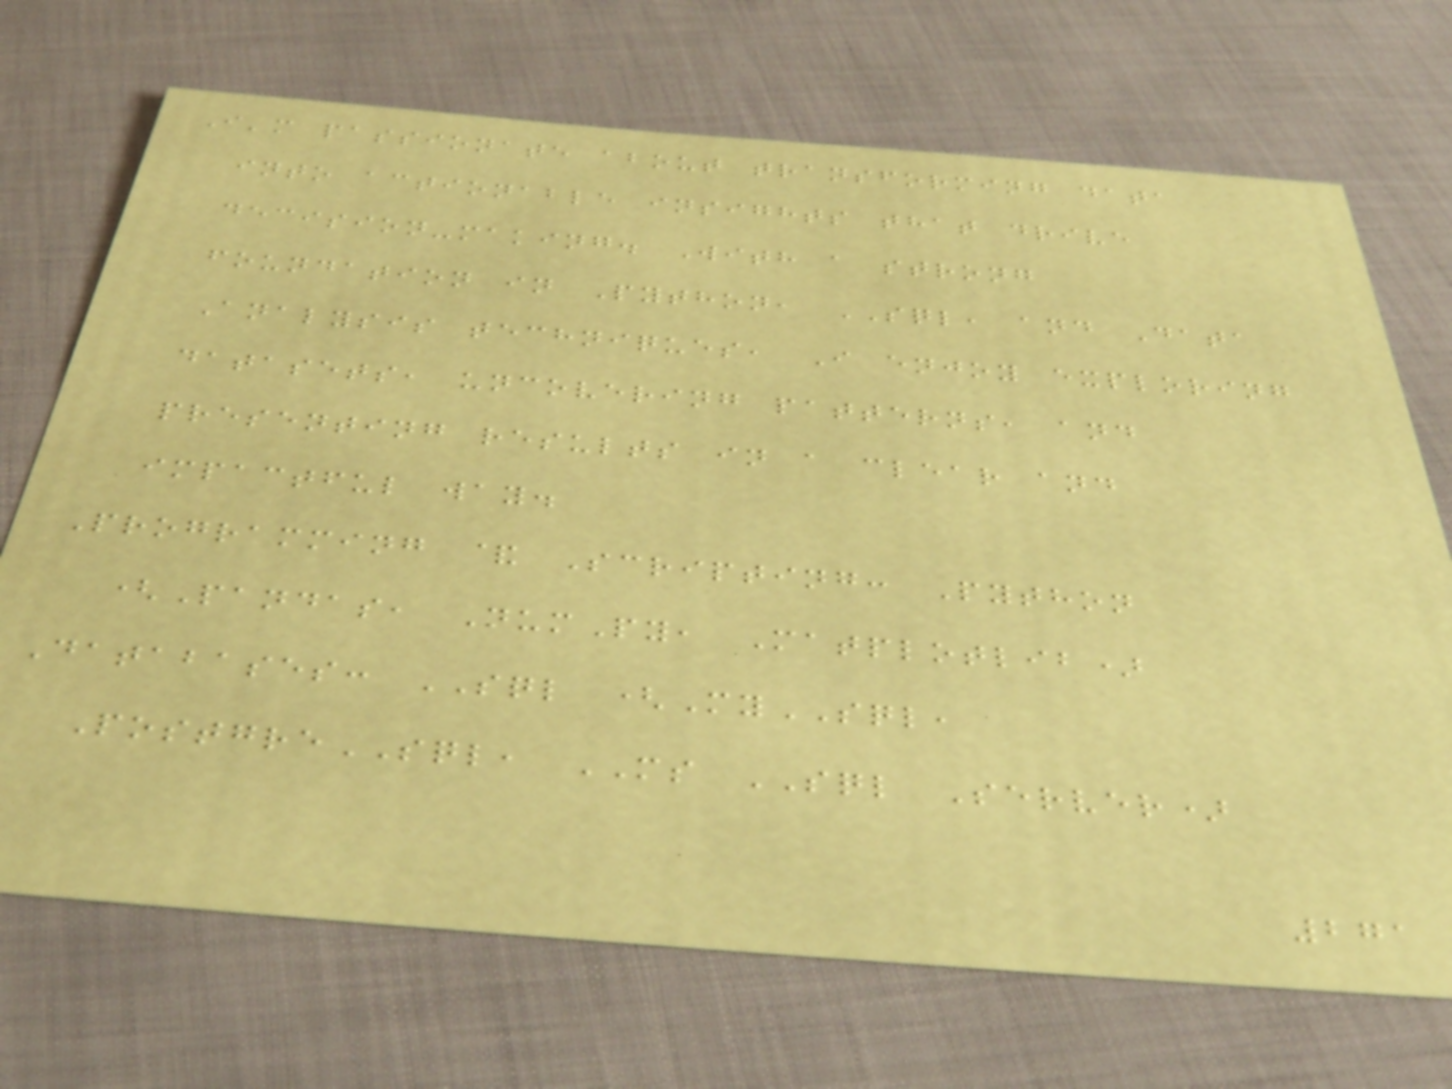I'm passionate about transforming data
into actionable insights that drive
decision-making. With a strong
foundation in Python, SQL, and Data
Analysis techniques, I enjoy exploring
datasets, uncovering patterns, and
presenting results in a clear and
impactful way.
Programming & Scripting: Python
(Pandas, NumPy, Matplotlib)
Databases: SQL (MySQL,
PostgreSQL, MS SQL Server)
271
